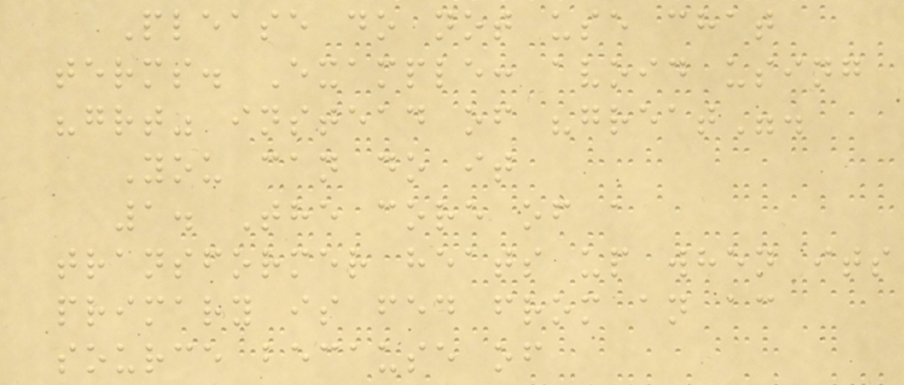Please do not use chat
terms. Example: avoid using
"grt" instead of "great".
You can do it
1. The core of a
transformer heats up when its
primary is fed from an ac
source because of
